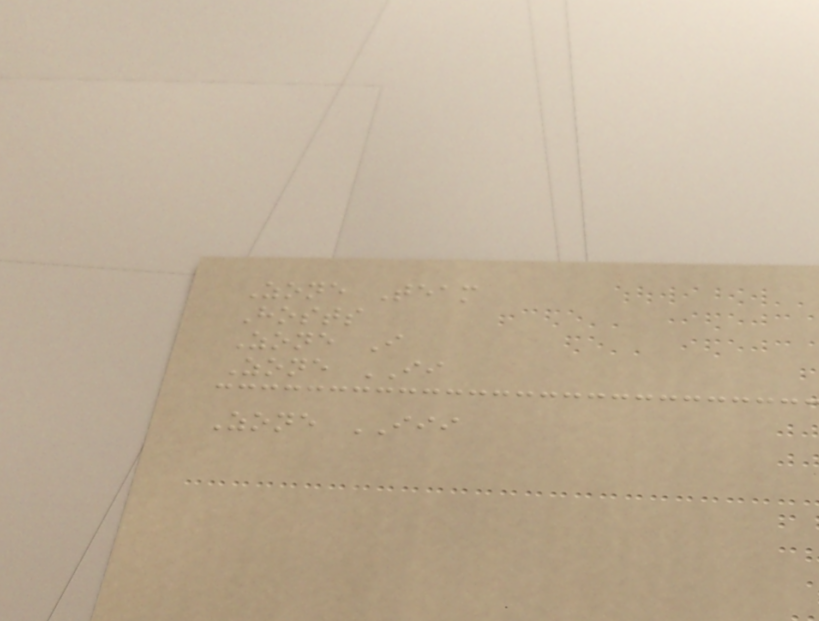Zone Team
Hosts
Zone I
Zone II
Zone III
